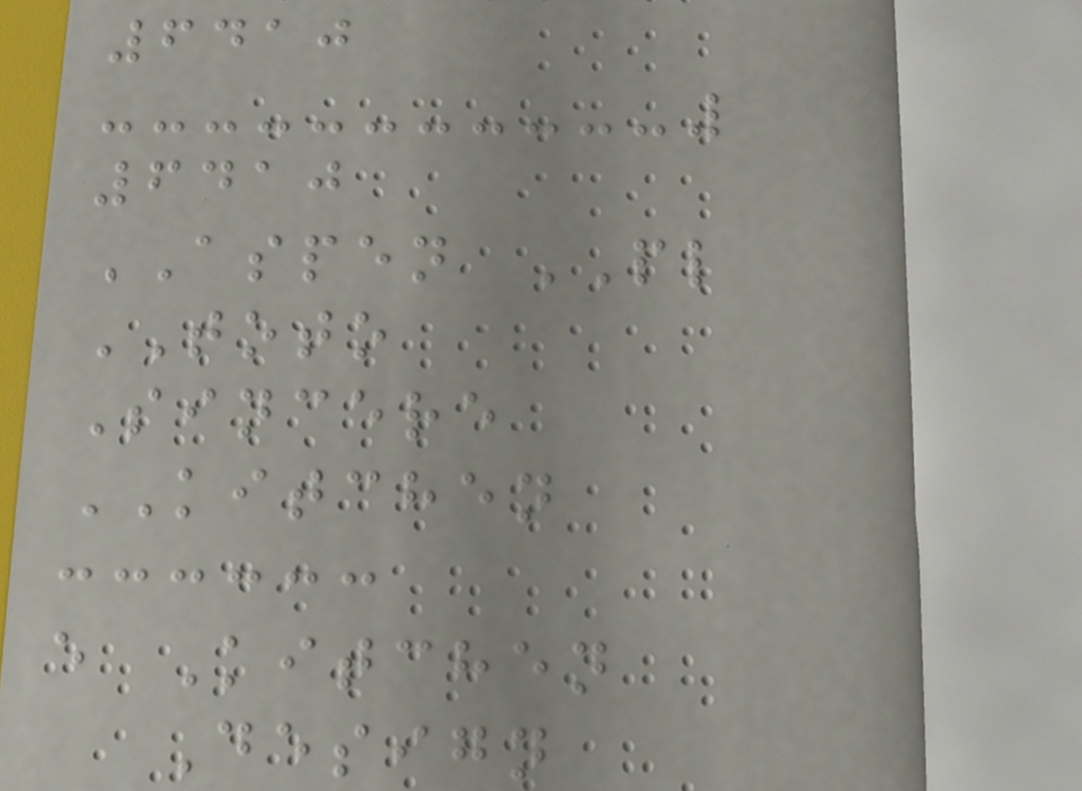6410
6410
ASPEN PL
TOTO
Sincere
KITCHEN
e Kitchen
Design
